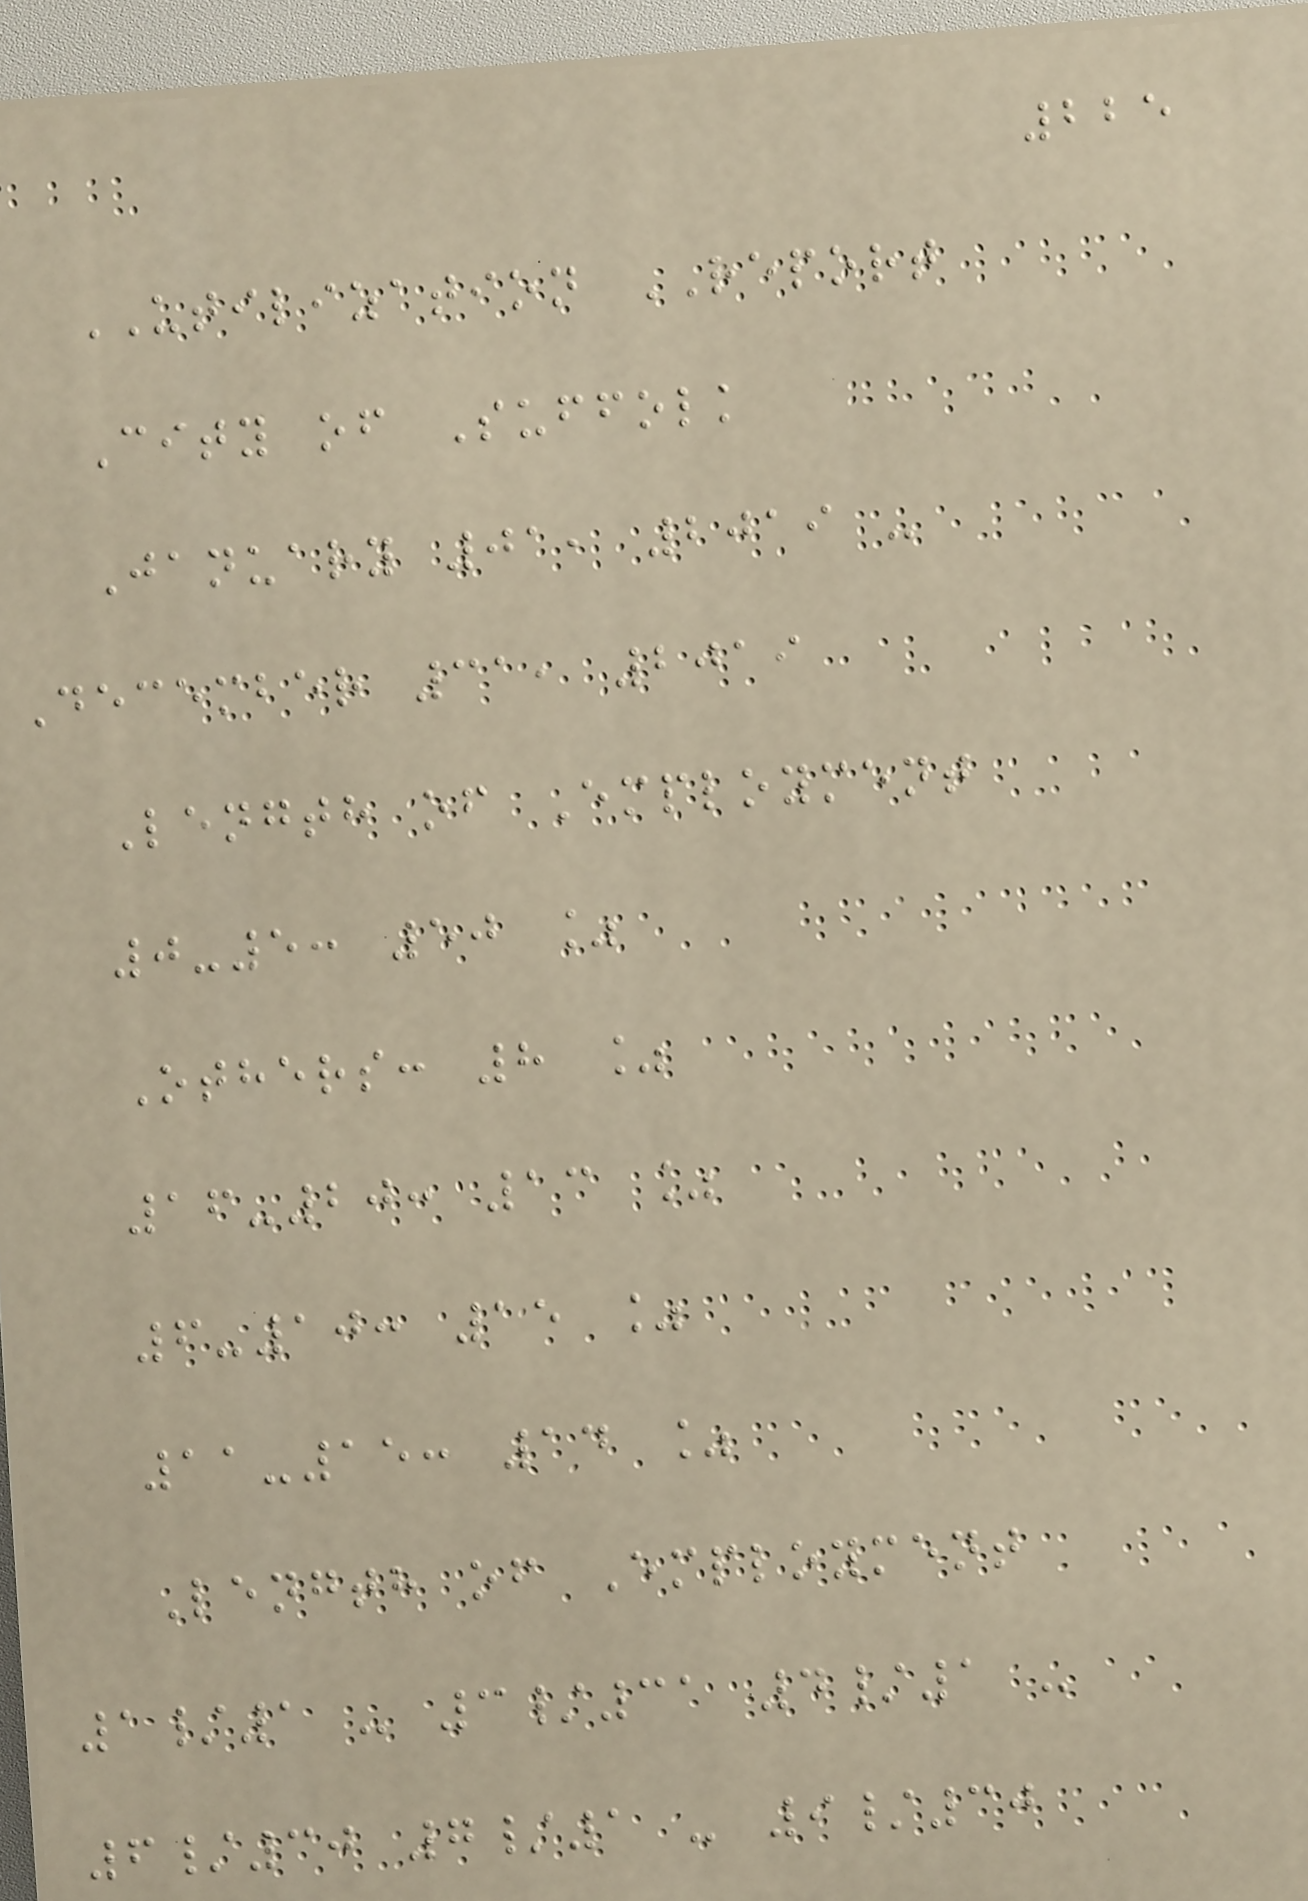225
UTILIZATION REPORT
City of Suffolk
January 01, 2019 -
December 31, 2019
Length of Employment
0-5: 50 %
Others: 8 %
16-20: 13 %
6-10: 15 %
11-15: 14 %
Length of Employment
1/1 - 3/31 4/1 -
6/30 7/1 - 9/30
